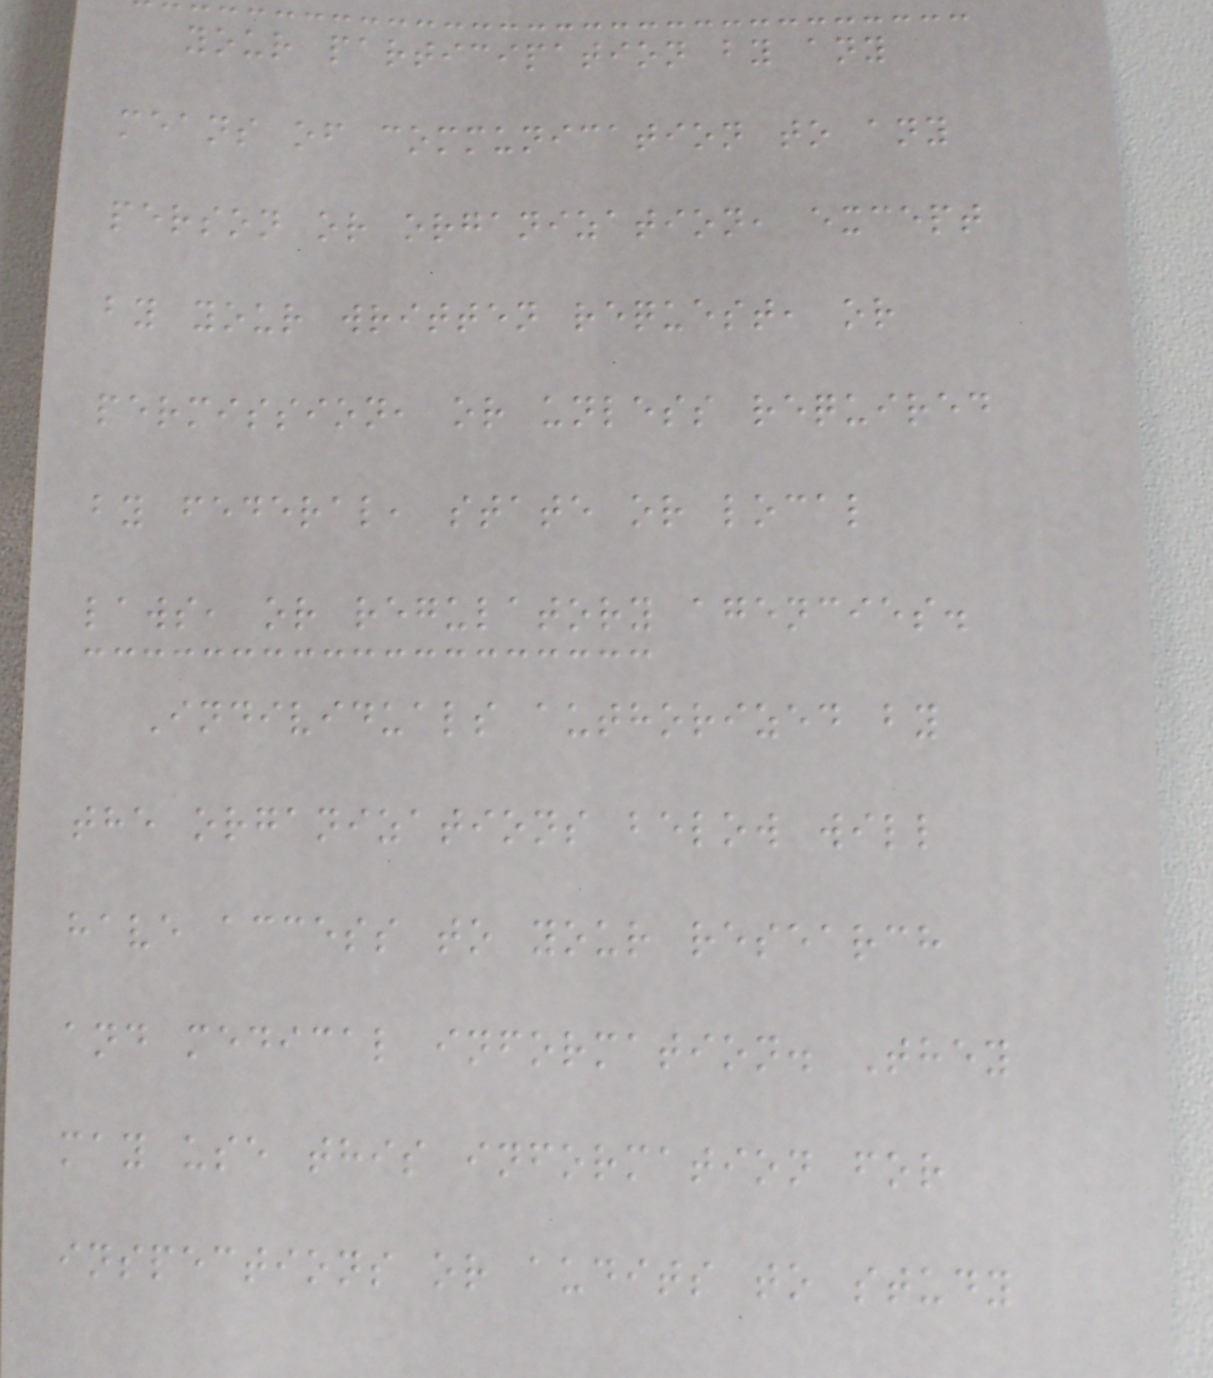your participation by any
means of communication to any
person or organization, except
by your written request, or
permission, or unless required
by federal, state or local
laws, or regulatory agencies.
Individuals authorized by
the organizations below will
have access to your research
and medical information. They
may use this information for
inspections or audits to study
